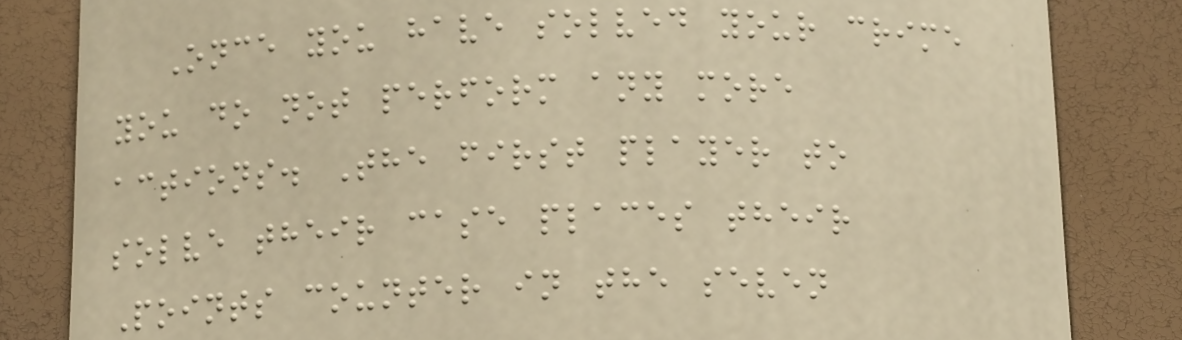Once you have solved your crime
you do not perform any more
actions. The first player to
solve their case places their
Points counter in the seven
